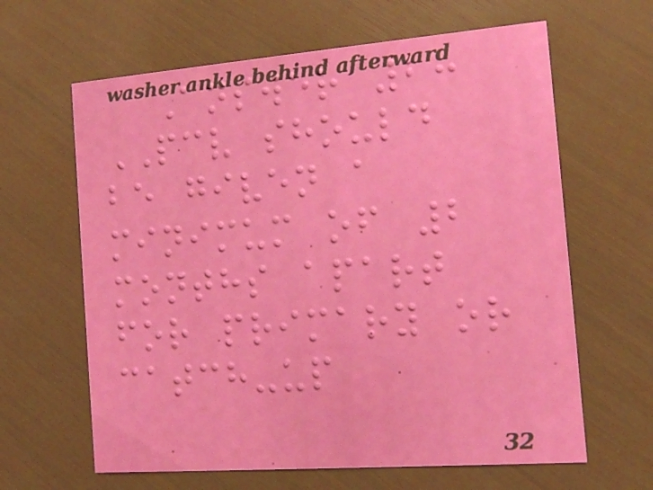Answer 2:
PCV should
be given a
minimum of 2
months apart
for primary or
catch-up
